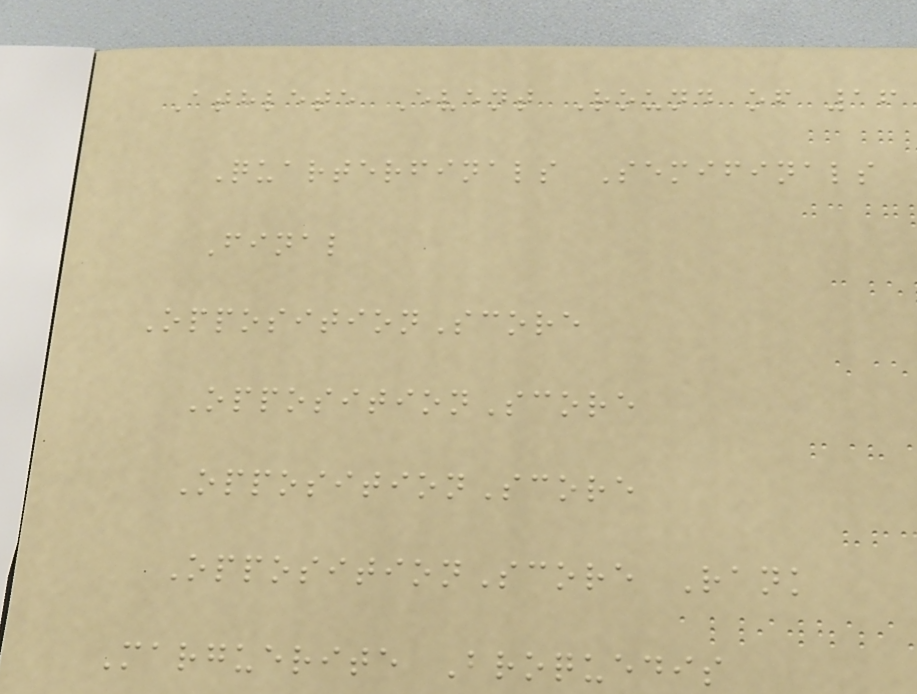Athlete Event Round of 16
Quarterfinals Semifinals
Final
OppositionScore
OppositionScore
OppositionScore
OppositionScore Rank
Marguerite Broquedis
